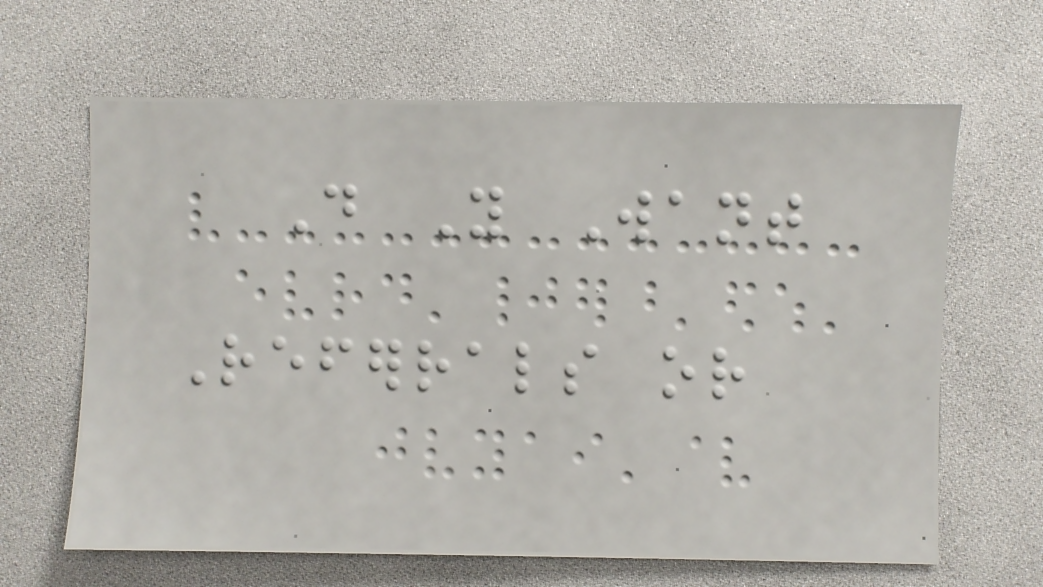Do You Want
Referrals or
